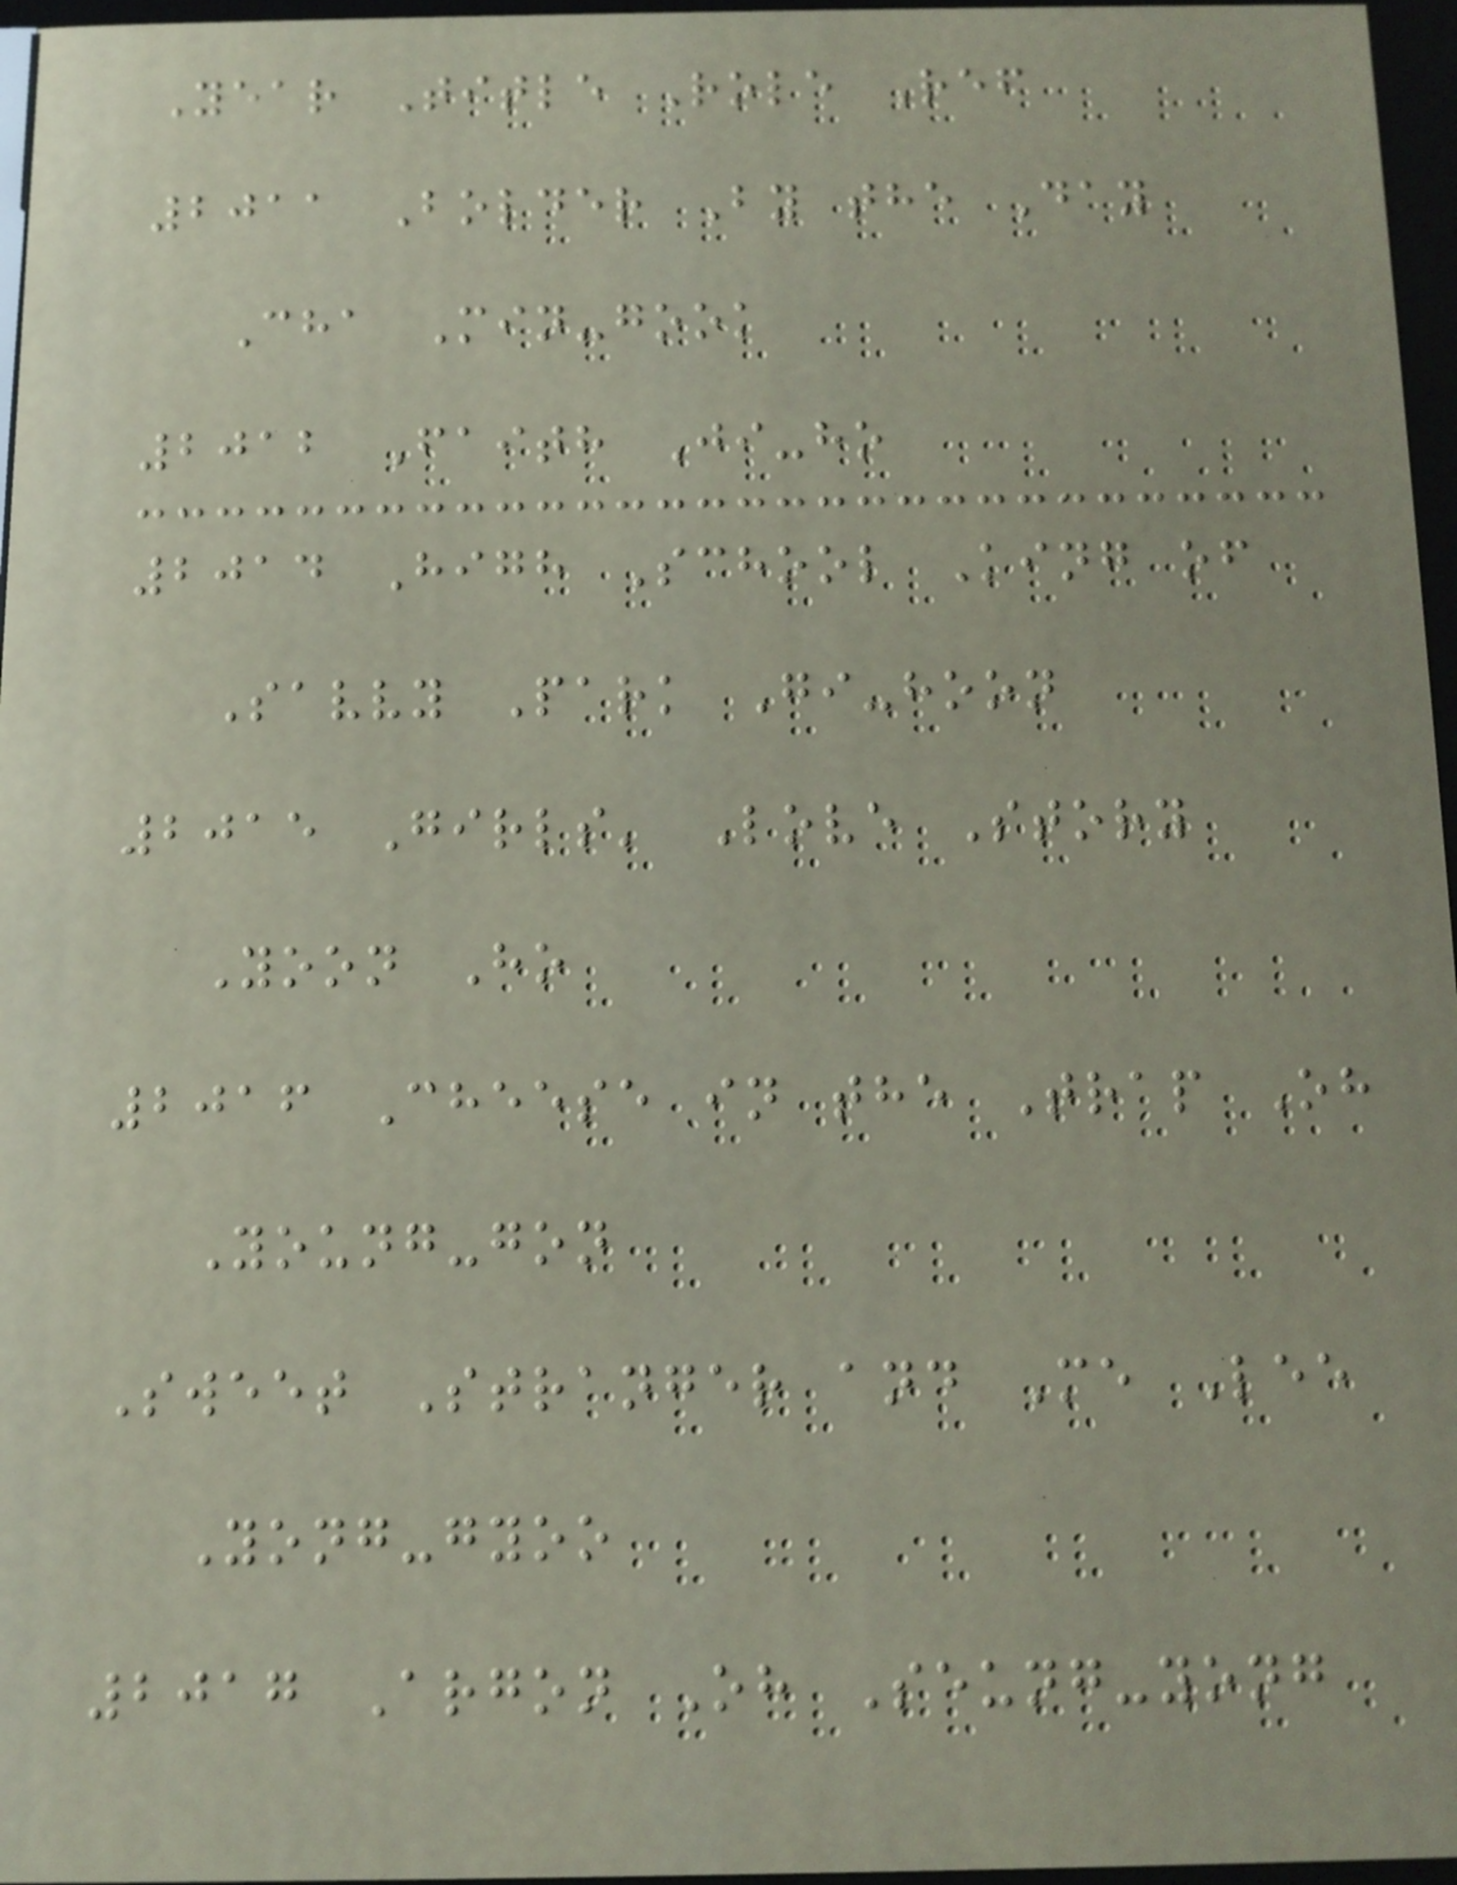Year Title Role Ref
2011 Bolder By the Day
Cha Min-gook
2012 Faith Ji-ho
2014 High School King of
Savvy Park Gi-hoon
2015 Girls' Love Story
Yoon Ho
2016 Cheese in the Trap Oh
Young-gon
Sweet Stranger and Me Lee
Yong-gyoo
2017 Argon Oh Seung-yong
